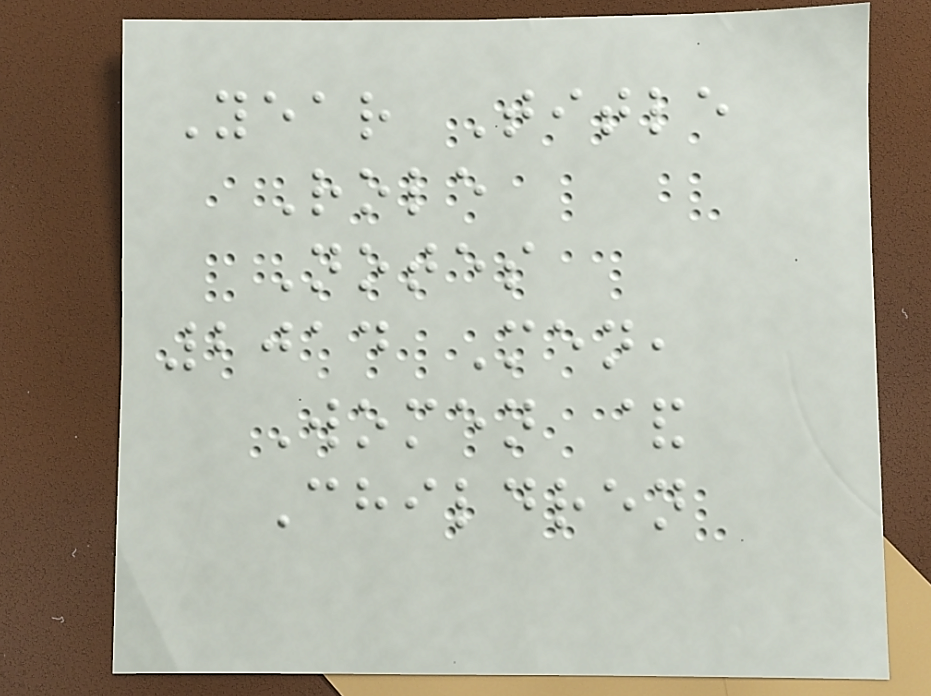Year Title
Role
Notes
2014 Men,
Women &
Children
